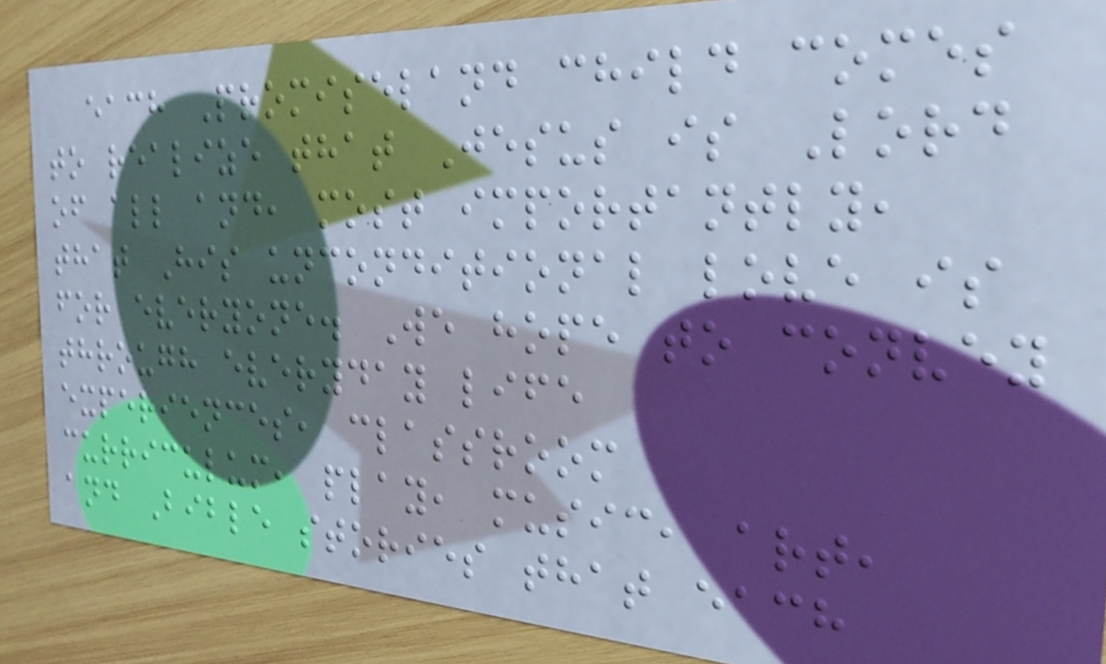each Promiseland child comes
to realize that Jesus is Lord
of all and, most importantly,
that His unconditional love is
for everyone. We hope to convey
through everyday life
experiences, classroom
curriculum, play, music, art,
and Bible stories that each
